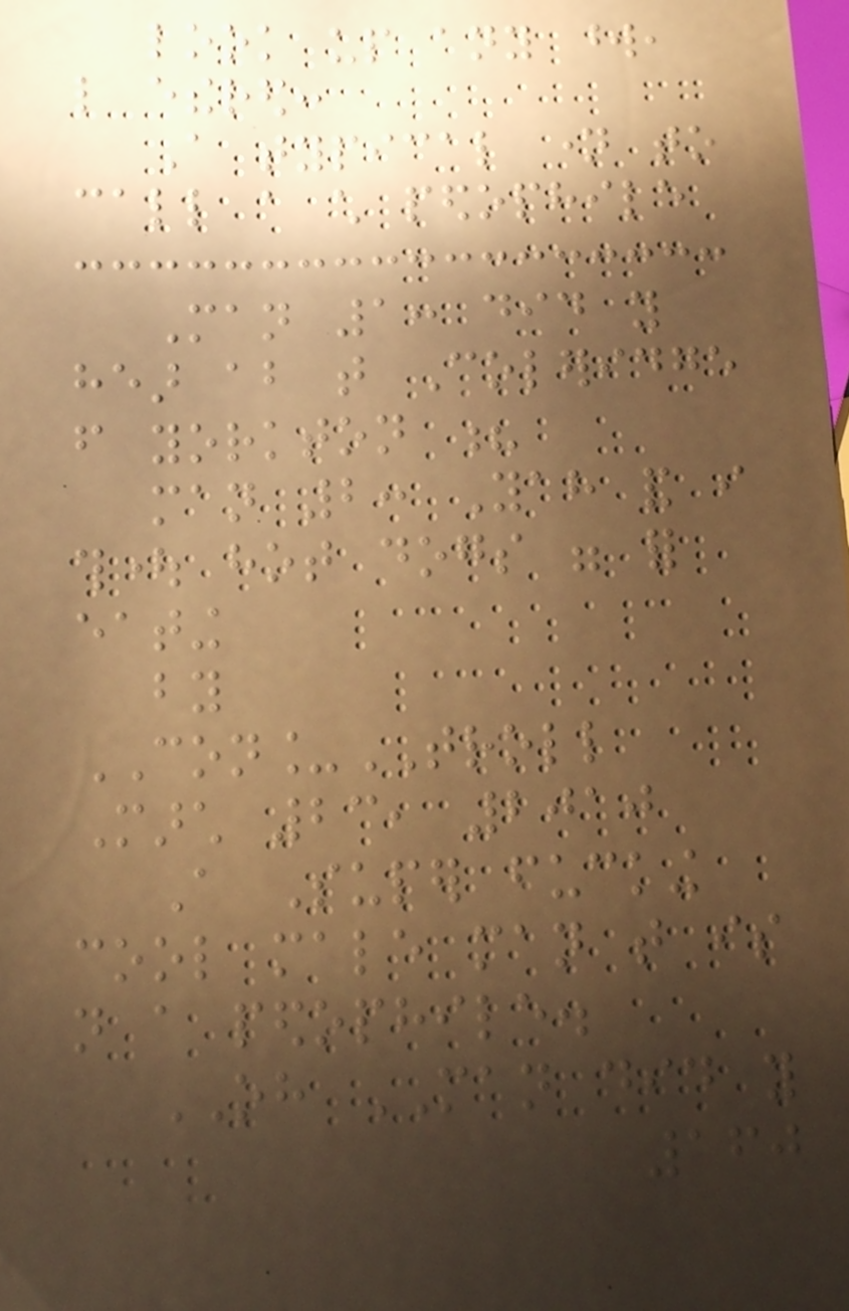look up any word,
like ethered:
A typical name to
call a child pedophile
Man 1: did you
hear about that Coleridge
from yorkton ?
man 2: Yah and i
thought hot dogs were for
eating
by
CON_TROLL
March 23, 2010
A Super fucking
cool male man that is
not a pedophile.
OH MAN did you
160
